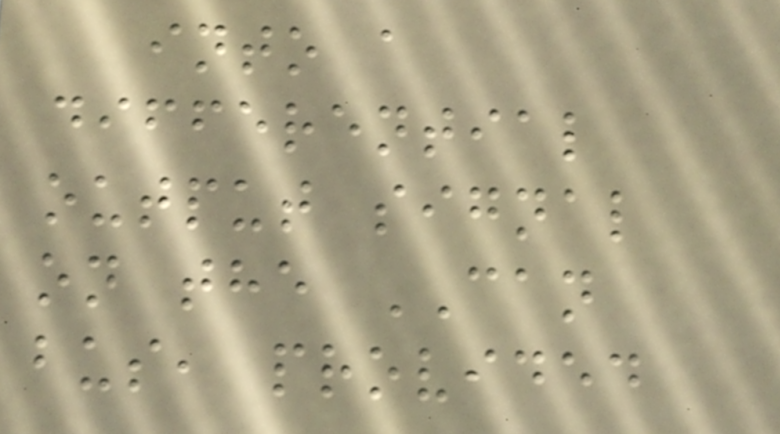into a
differential
output signal
on the CAN
bus, provided
